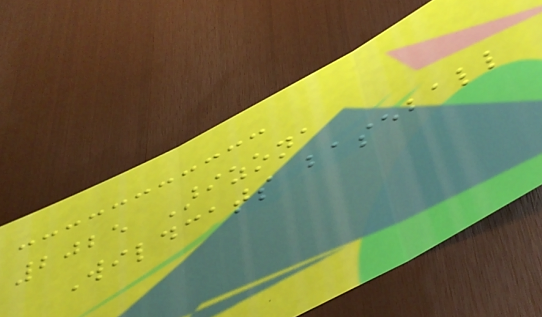2025 Arizona
Wildcats baseball
